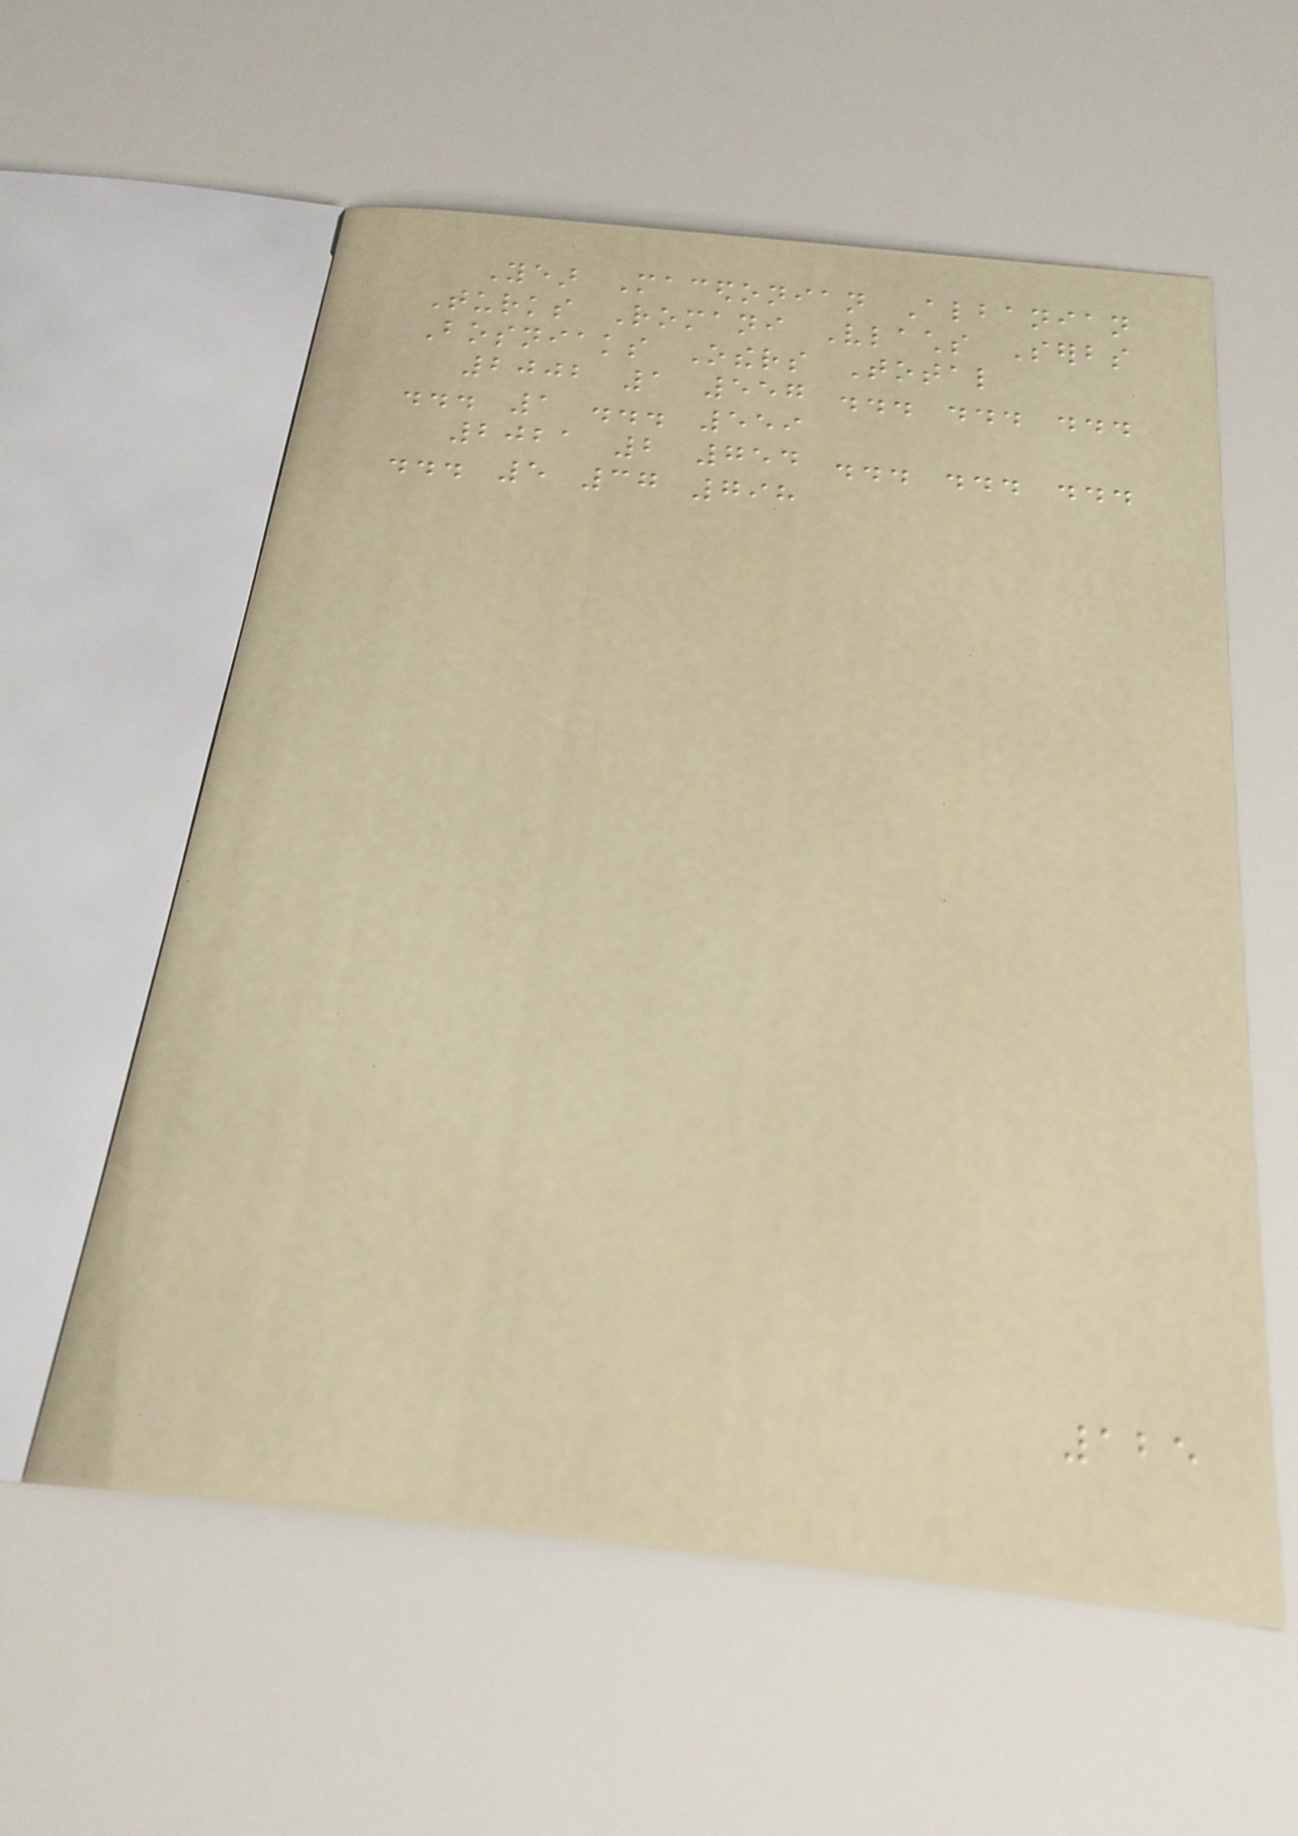Year Macedonian Albanian
Turks Romani Vlachs Serbs
Bosniaks Others Total
2002 1 557 ... ... ...
... 1 ... 559
2021 2 754 ... ... ...
... 5 37 798
125
